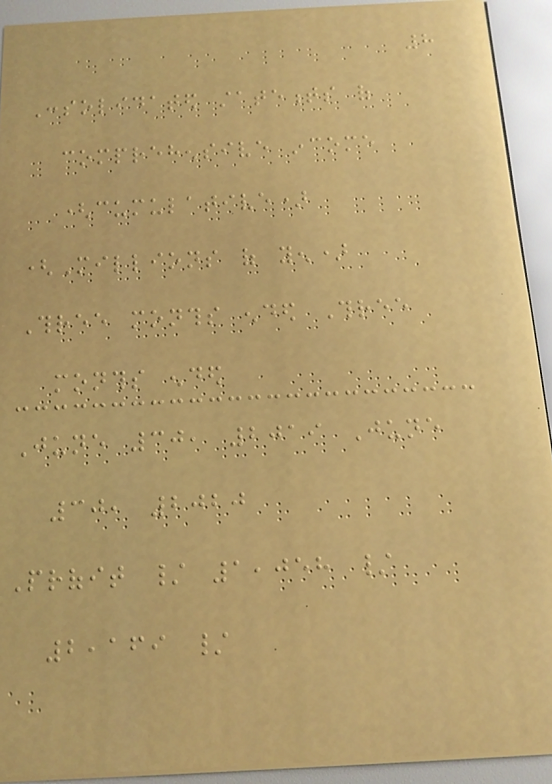8
Consolidated statements of
comprehensive income
(cumulative)
(Millions of yen)
Three months ended Three
months ended
June 30, 2019 June
30, 2020
Profit / 1,058 /
2,169 /
